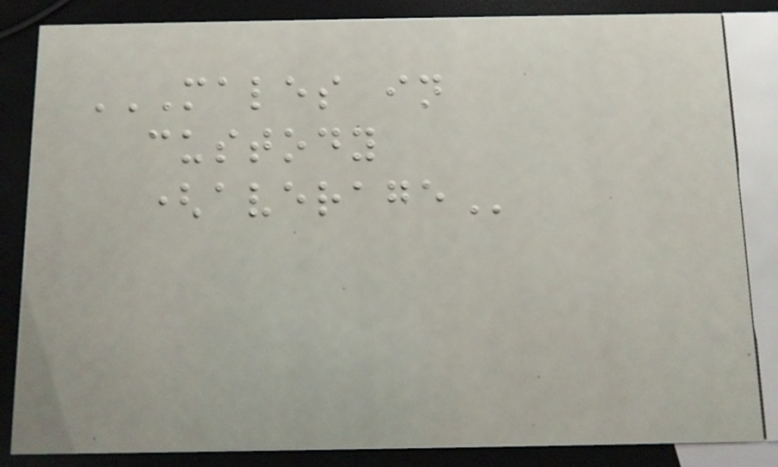MALES IN
CUSTODY
(AVERAGE
